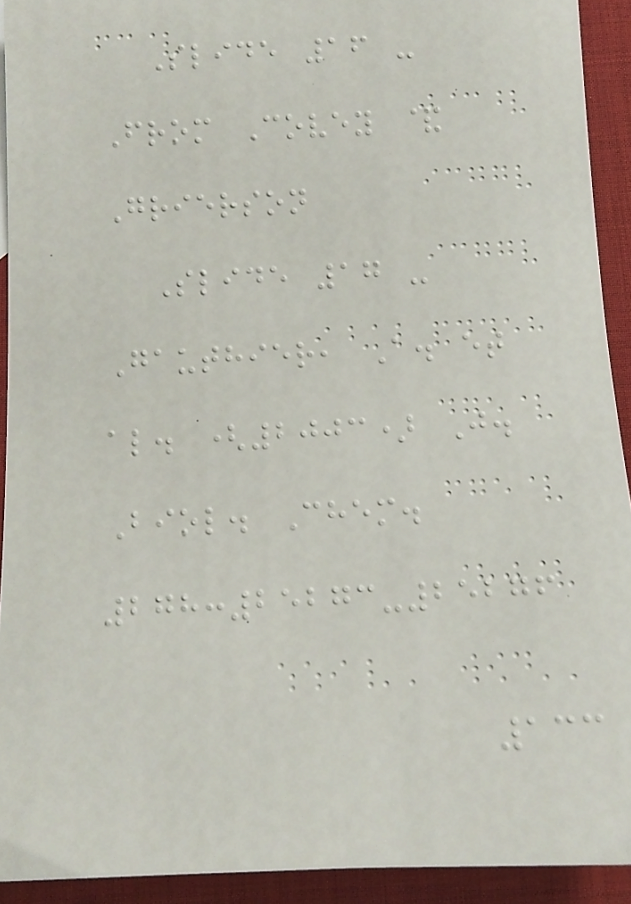Slide 16 -
From Covey &
Grierson
Slide 17 -
Gauthier, A. et
al. (2003) J.
Biol. Chem.
278:25273-25276
133
